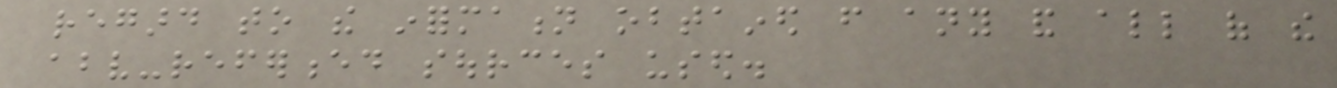regard to the information obtained from any and all of the
above-referenced sources used.
